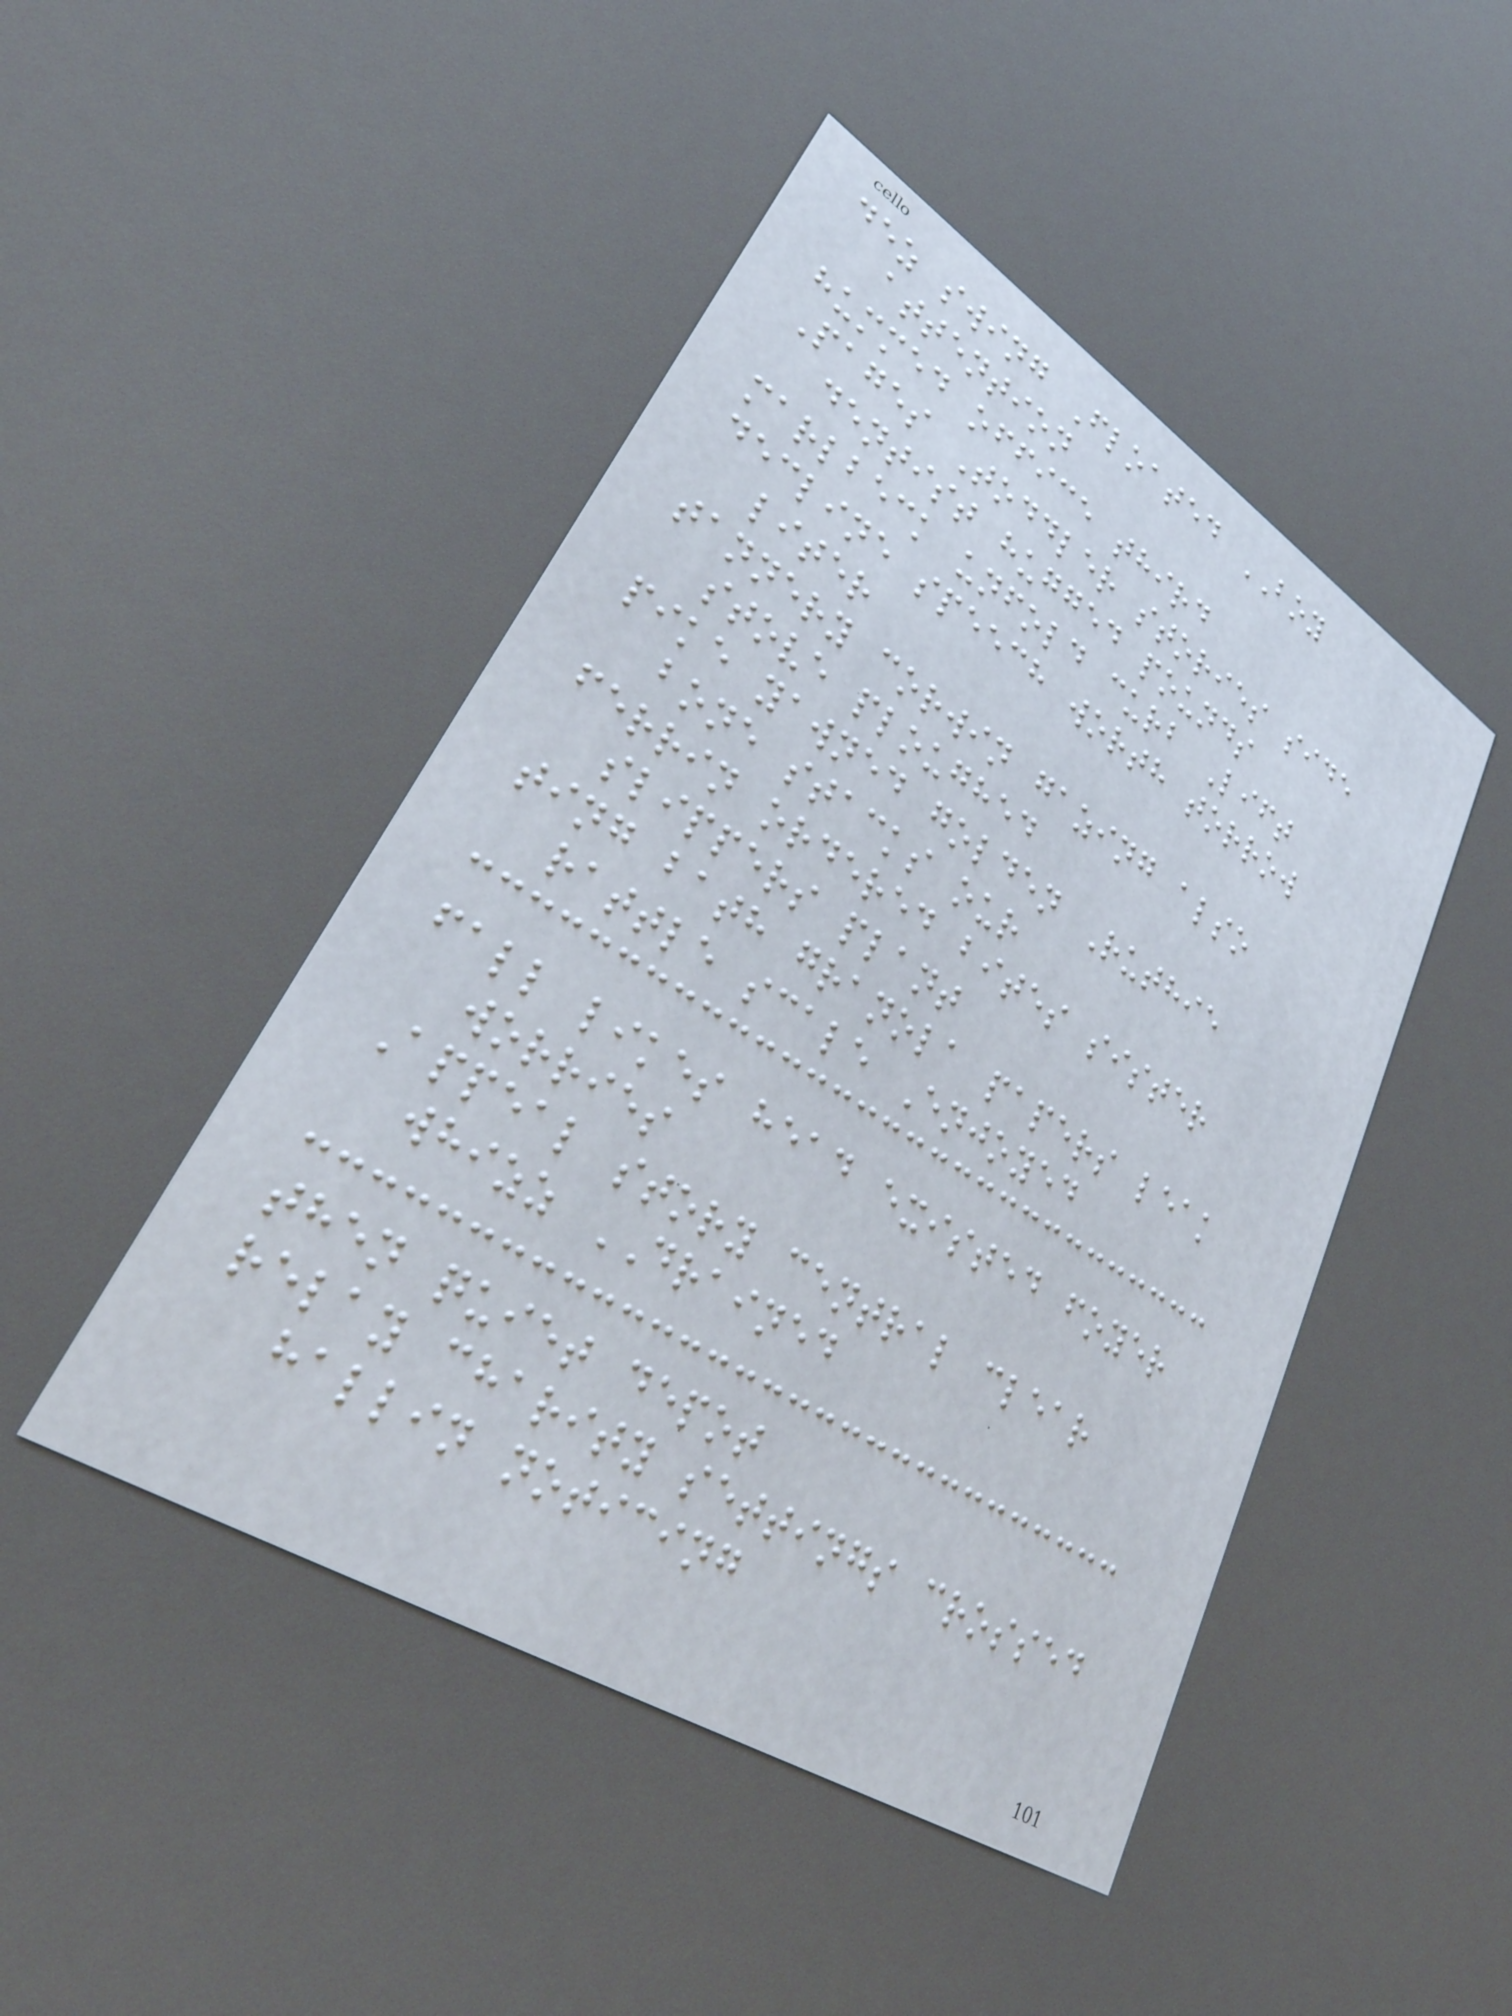dez swing Floated BOY
attention
hummed office third
Pages Toddler stories side
dentist hugged pounds
marlbeck unfold curb Lift
decline speech worth torrow
liter
tannery corwin gazing also
stove ploughed
pike yawned golden Ruthie
bone stacks our
ferrin ordered bites sister
slippers plant
ting bath granola papers leak
rattle scale Enjoyed
fall likes head existed foyer
worries
Appeal story central clear
whizz DRAINED
then quiet depot
relay charity settings crossed
hallin noticing
